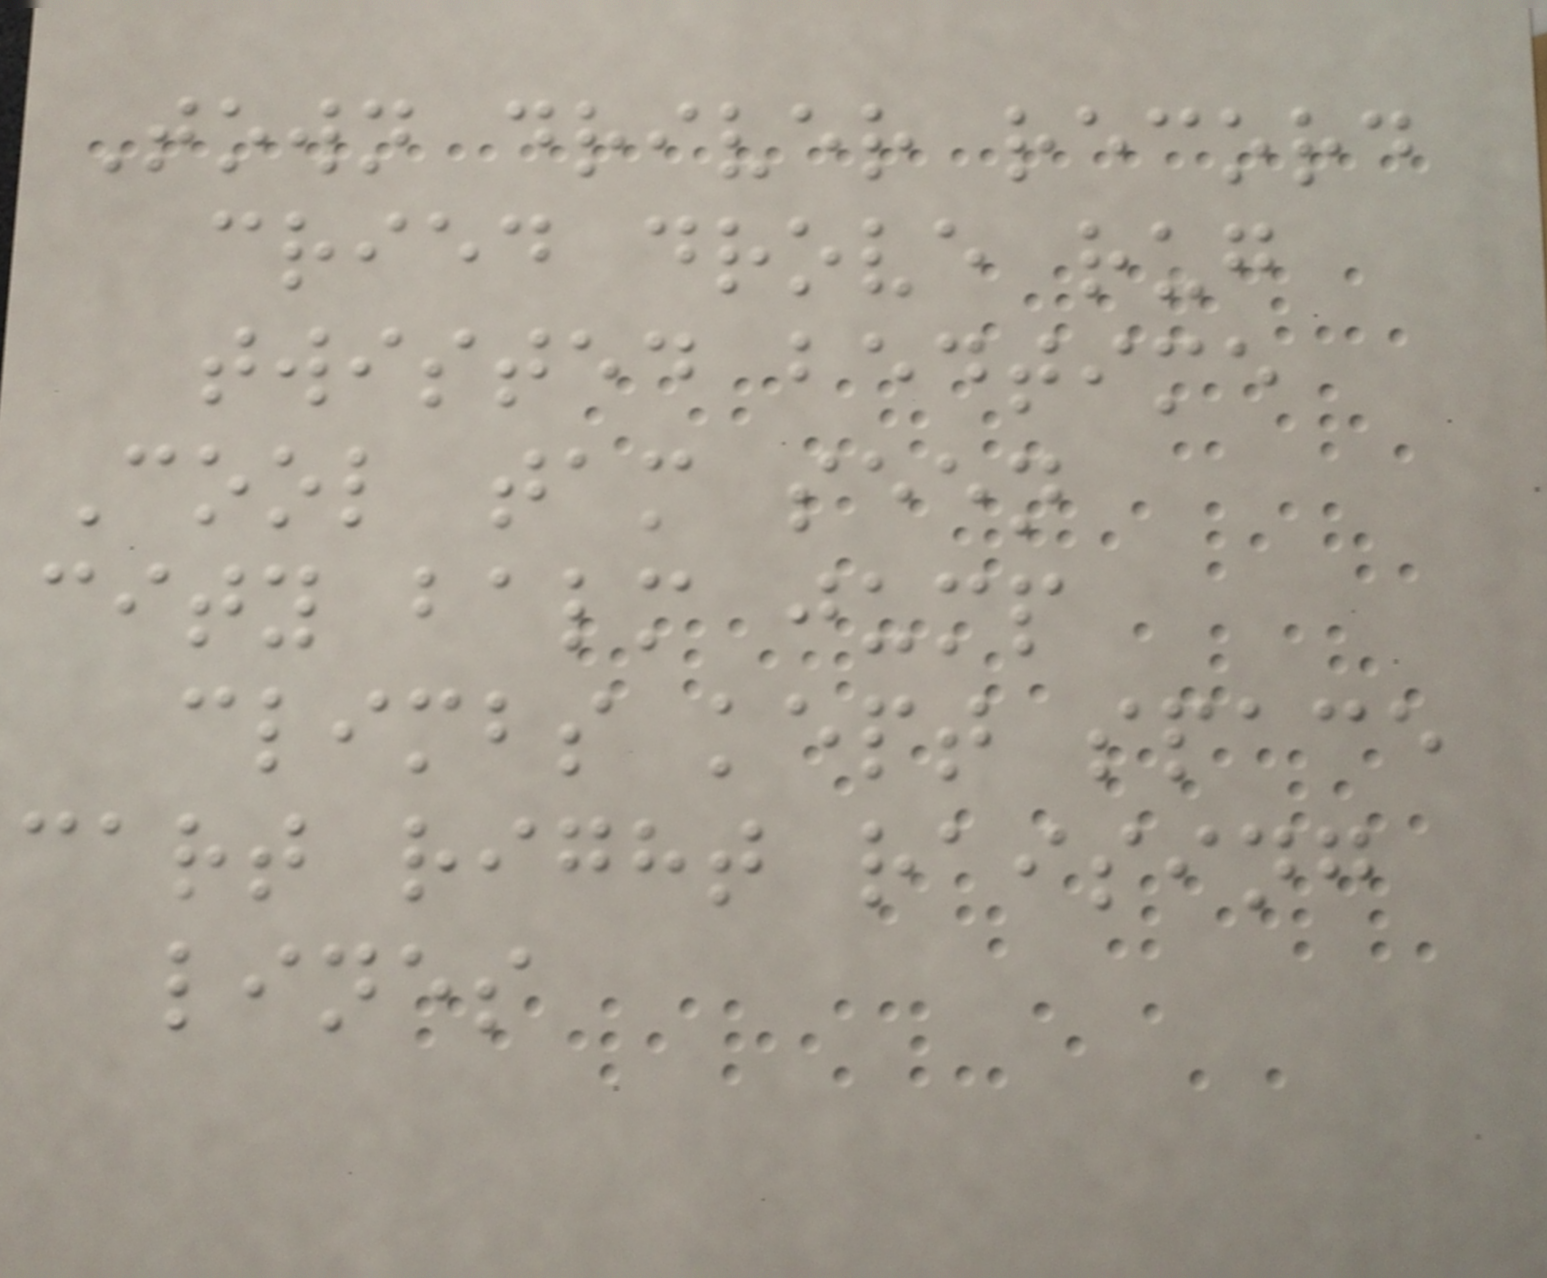Town driver record
cried drove rug
twisted bedtime
Cool tam seen
city balm jump
climbs kept space
cart right raising
lines
